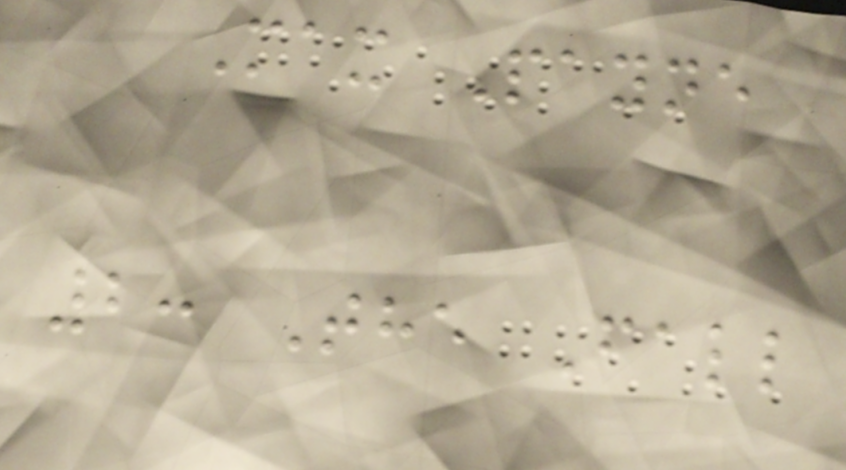Max Payne
2: The Fall
